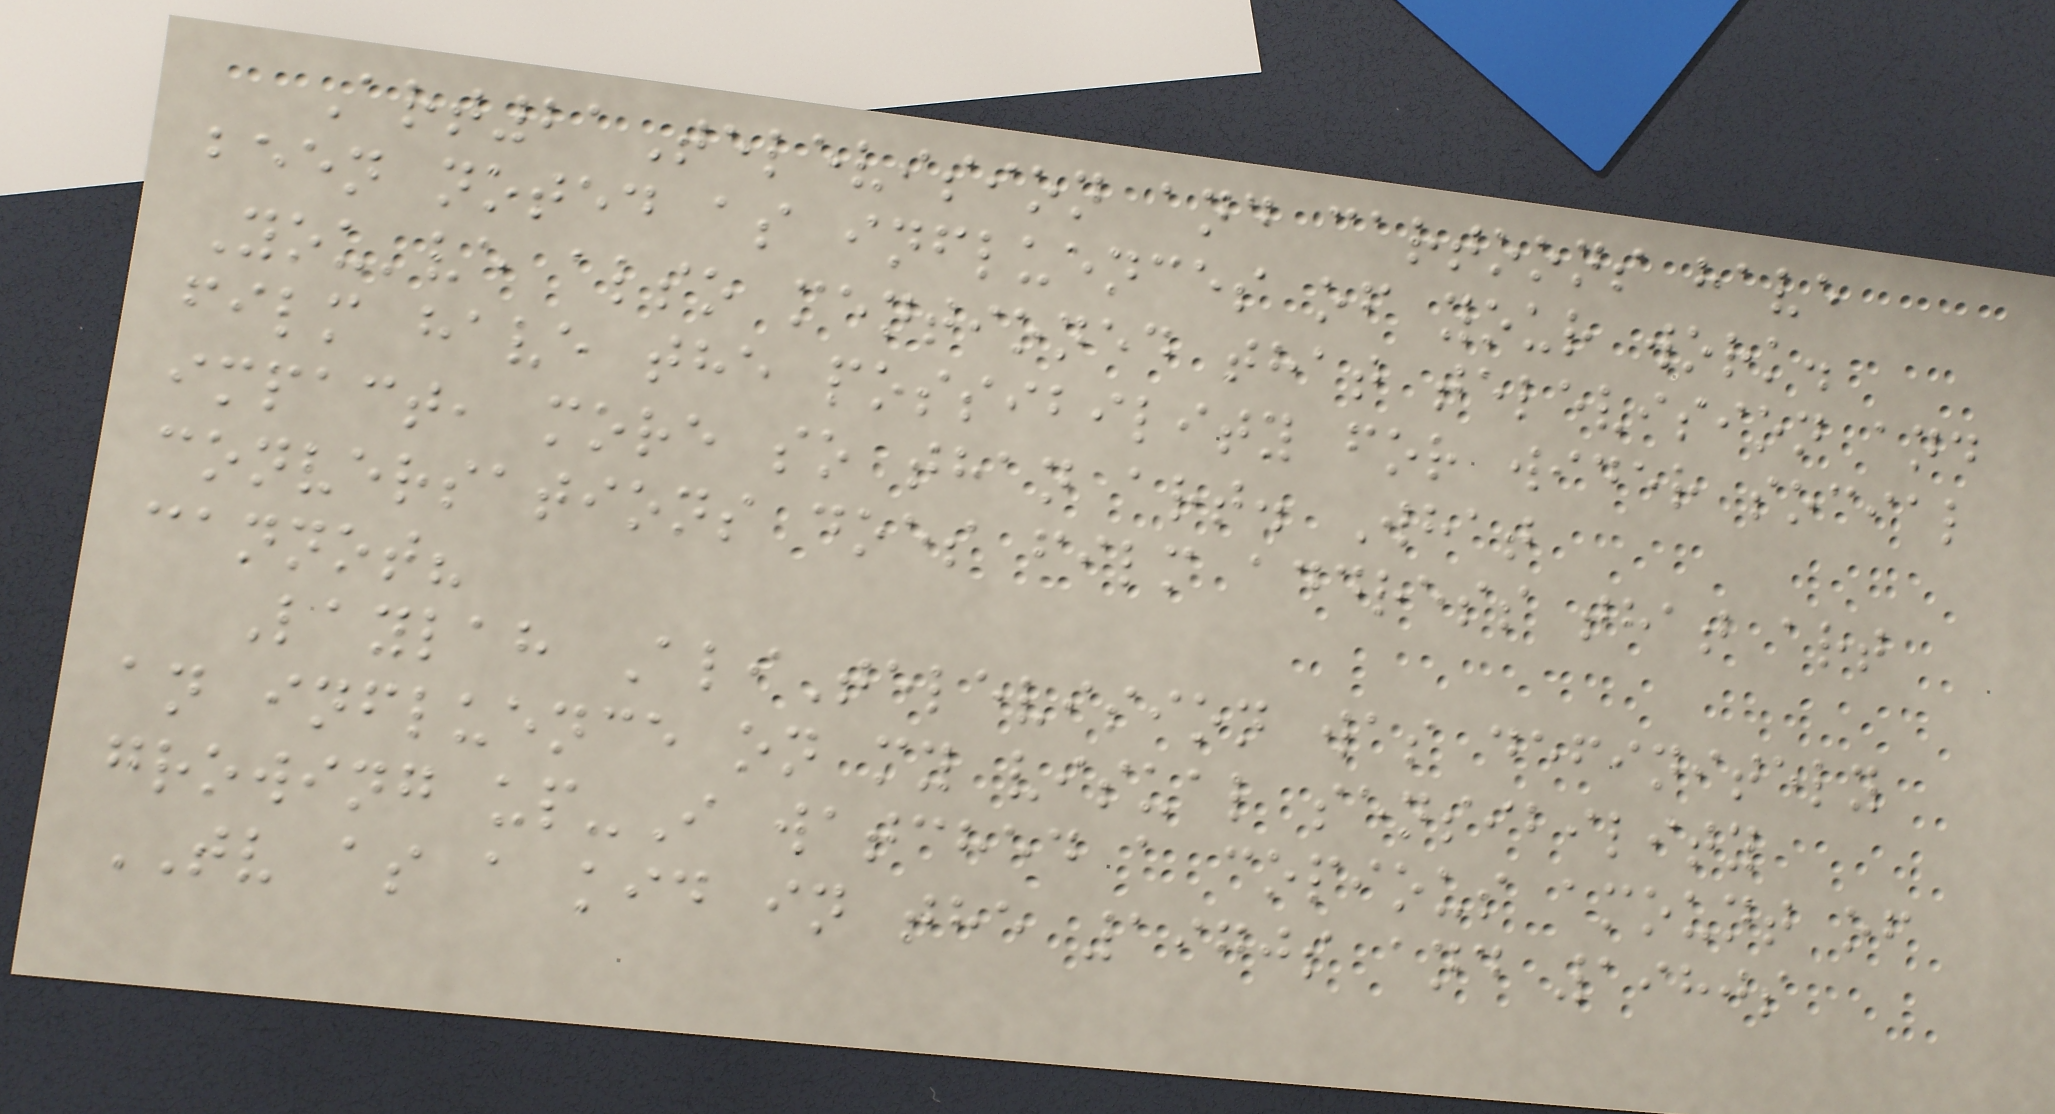Art21Television and cartoons have
been noted as influences of your work.
You've also mentioned that television and
film have the possibility for wider social
impact, more so than art. What
conversations does film address that art
cannot?
Laylah AliTelevision was definitely
an influence on my visual sensibility
growing up-I watched a copious amount of
TV as a kid in the 1970s and 1980s
